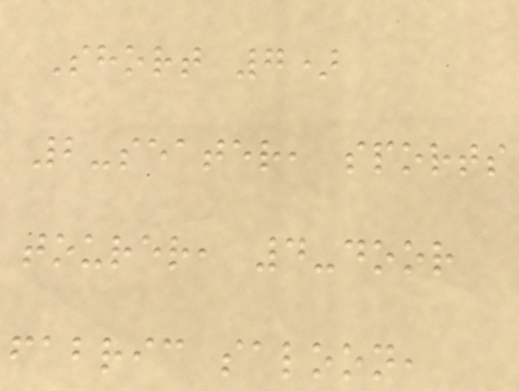Short 7)
2-seater, sports
tourer, 4-door
fabric saloon,
